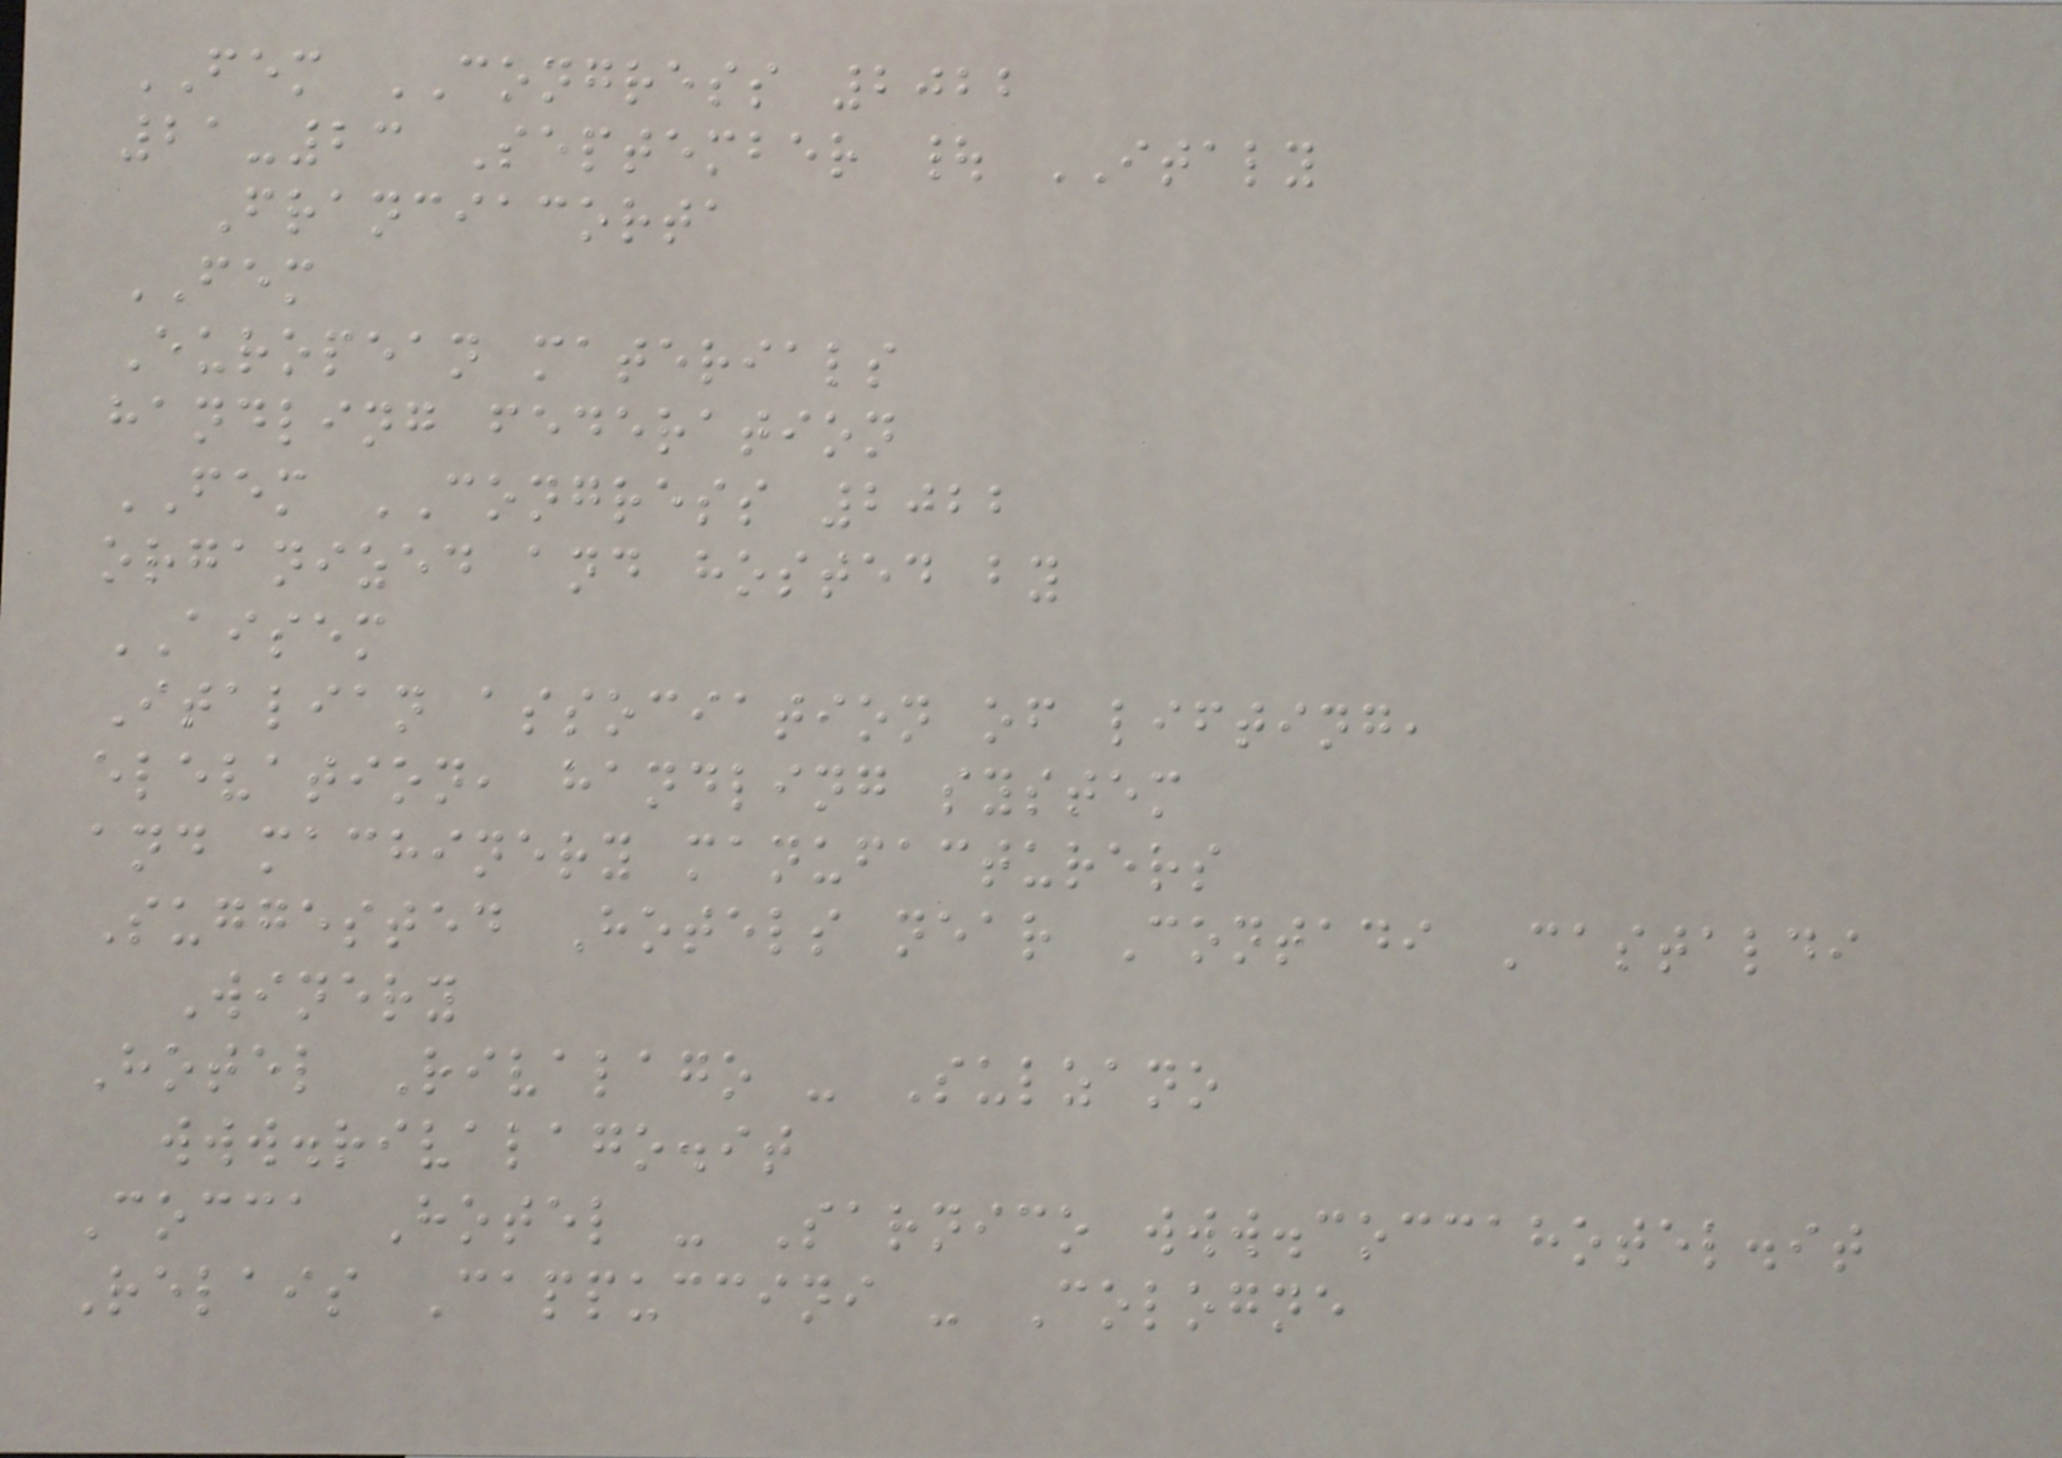FEM CONGRESS 2022
21-23 September | ITALY
Franciacorta
FEM
European materials
handling federation
FEM CONGRESS 2022
organized and hosted by
AISEM
Italian association of lifting,
elevation, handling system
and machinery manufacturers
Suggested Hotels near Contadi Castaldi
Winery
Hotel Rivalago - Sulzano
www.rivalago.it
Cocca Hotel - Sarnico www.coccahotel.it
Relais Cappuccini - Cologne
